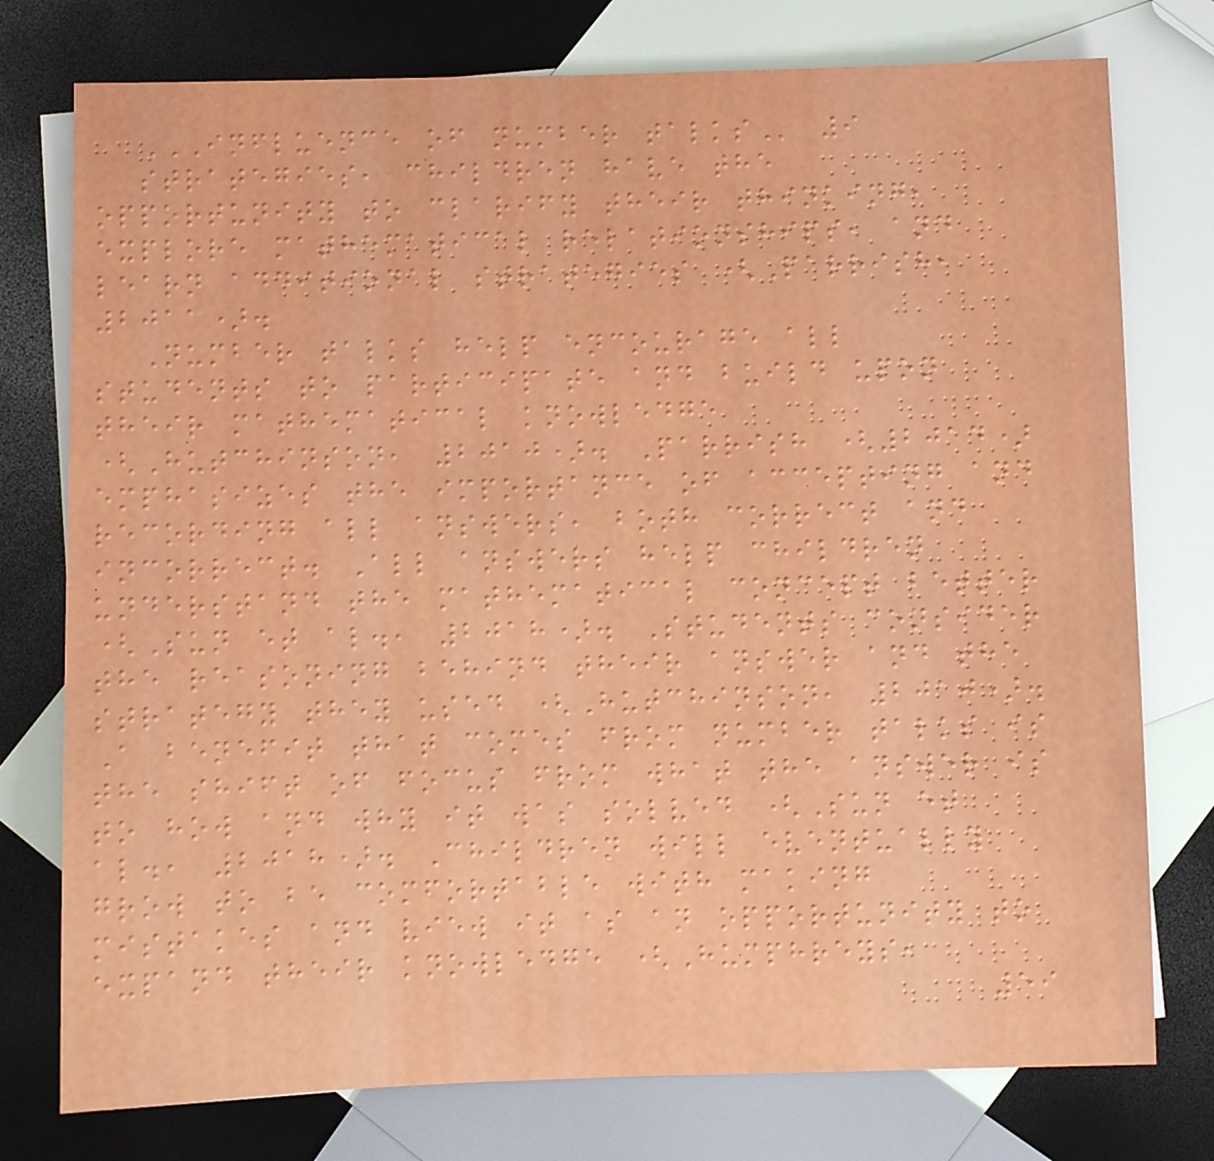INFLUENCE OF NUMBER TALKS 9
strategies, children have the
opportunity to clarify their thinking,
explore mathematical relationships, and
learn additional strategies (Parrish,
2011).
Number talks help encourage all
students to participate and build upon
their mathematical knowledge
(Hutchinson, 2010). Parrish (2014)
emphasizes the importance of accepting and
recording all answers, both correct and
incorrect. All answers help children
understand the mathematical concept better
(Sun et al., 2018). Students consider
the reasoning behind their answer and the
strategy they used (Hutchinson, 2010).
A benefit that comes from number talks is
the shift of focus from what the answer is
to how and why it was solved (Sun et
al., 2018). Children will eventually
grow to be comfortable with making
mistakes and view it as an opportunity to
expand their knowledge (Humphreys,
59
